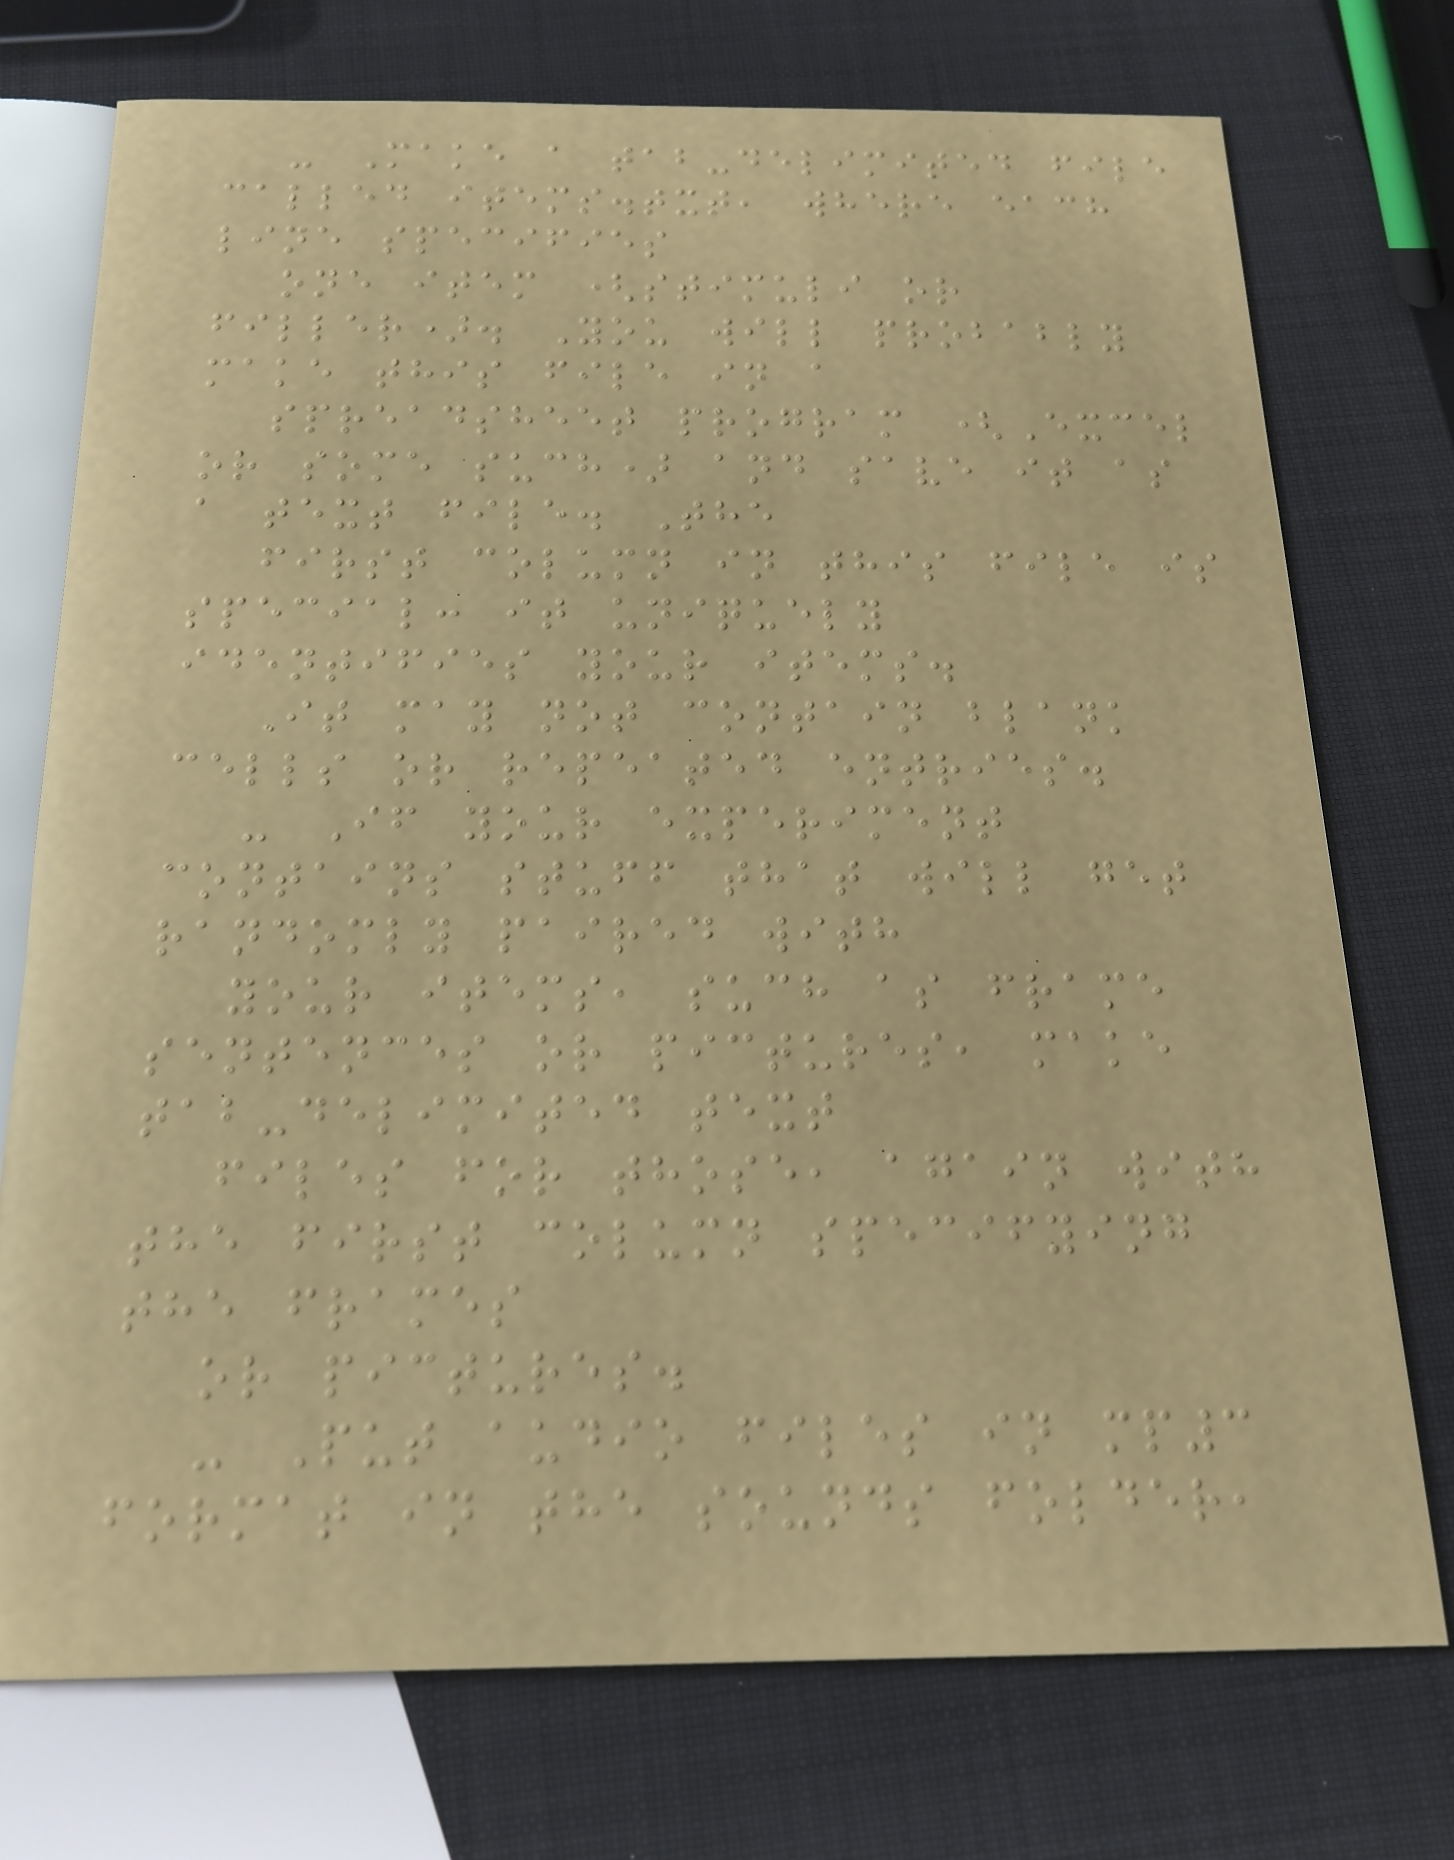- Make a tab-delimited file
called items.txt, where each
line specifies
one item (stimuli or
filler). You will probably
make this file in a
spreadsheet program (Excel
or some such) and save it as
a text file. The
first column in this file is
special: it uniquely
identifies your items.
It may not contain blank
cells or repeated entries.
- If your experiment
contains stuff that will get
randomly paired with
your items, such as frame
sentences or pictures, make
tab-delimited text
files for those, again with
the first column specifying
the frames
or pictures.
- Put audio files in mp3
format in the sounds folder,
